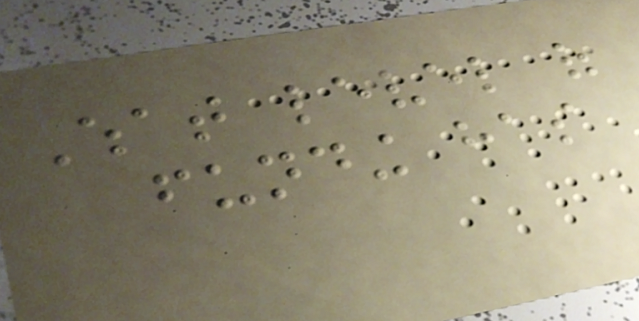What level of
funding has
